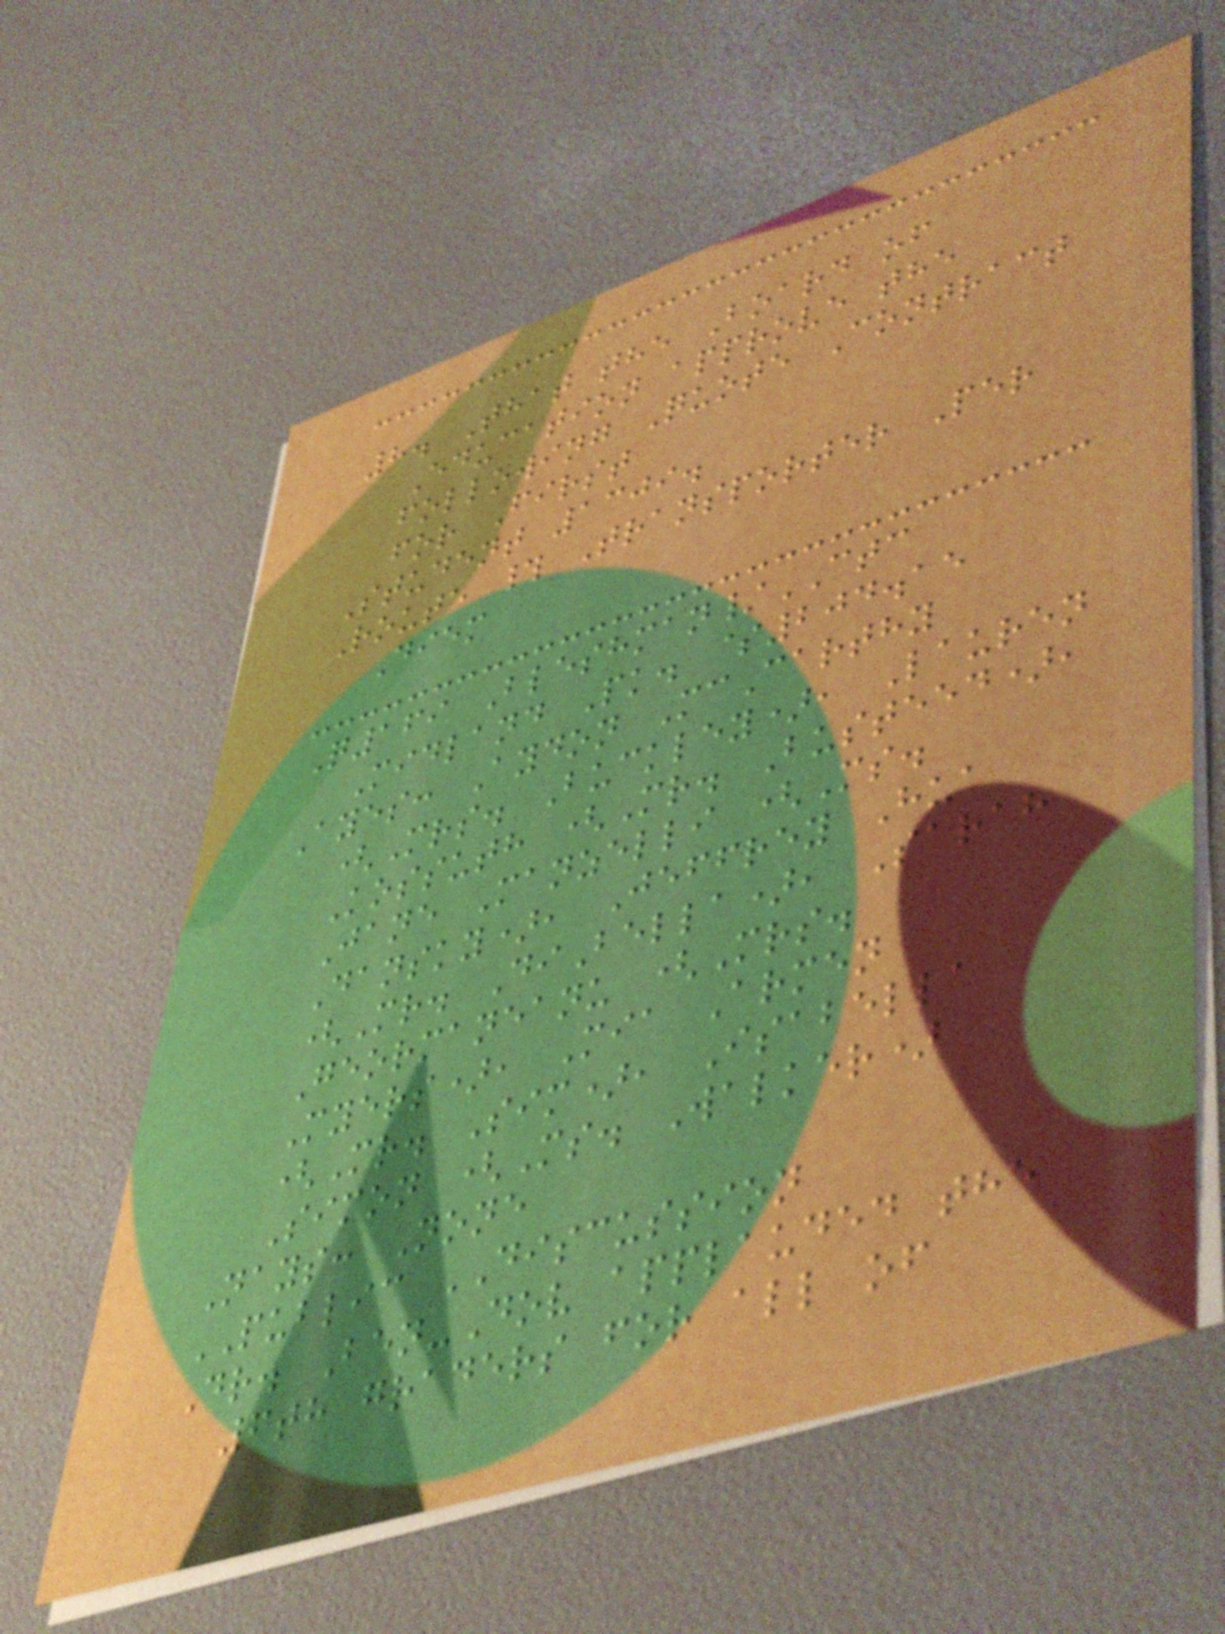8. That the Board of
Education approve the
following Quote Contract
for First
Student 1309.
Route # Transporter Per
Diem
Q169 Bleshman/CTC
Midland Pk. $204.15
Ayes: Aydon McCarthy
(Mrs. Buckley), Lauren
Kossuth (Mr. Busteed),
Jane Manzelli (Ms.
Dansky), Jeffrey Hua
(Mr. DiBella), Sarah
Geormaneanu (Mrs.
Myers), Mia Armen
(Mr. Sim), Isabella
Simon (Ms. Walker)
Nays: None
PUBLIC DISCUSSION
Dr. Ben-Dov applauded the
6th graders for all of
